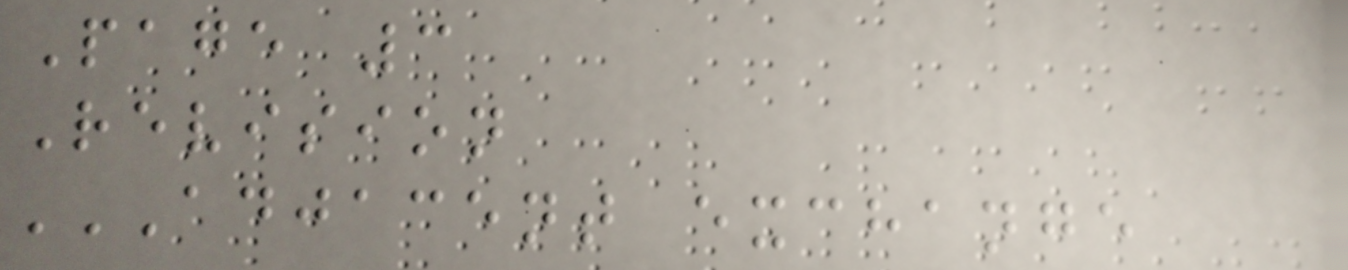Page 3
Revision
ADJACENT EXCHANGE
